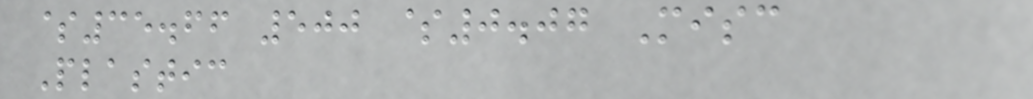$35.66 500 $0.07 Misc
Plastic
